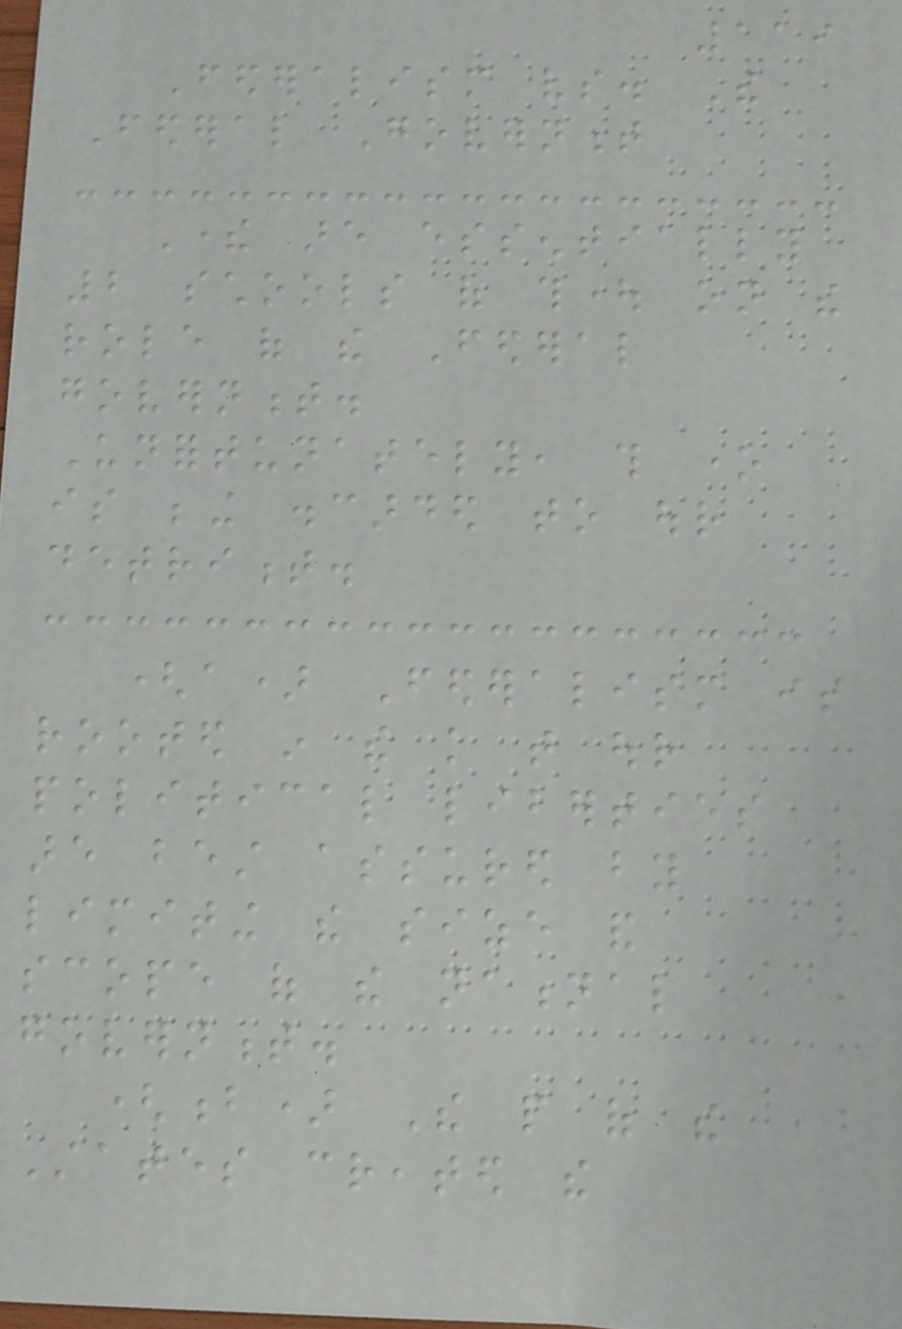119
Federalism vs. The
Federal Government
There are essentially
2 schools of thought on the
role of the Federal
government.
Unfortunately, this one
is being discarded to our
detriment.
(a) Federalism is
rooted in the knowledge that our
political liberties
are best assured by
limiting the size and
scope of the national
government.
(b) The people of the
States created the
